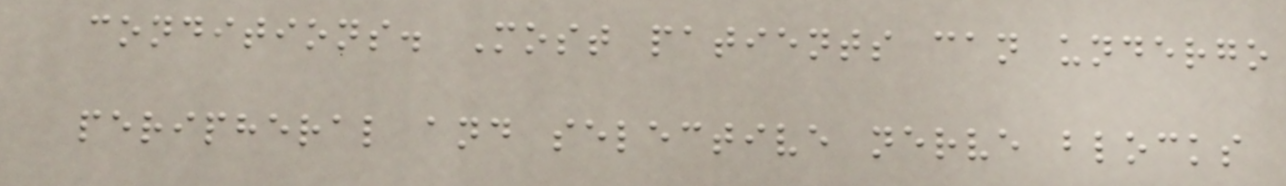conditions. Most patients can undergo
peripheral and selective nerve blocks
